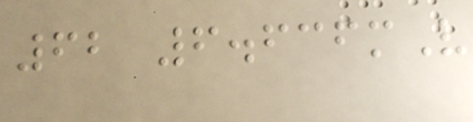62 6.636mV
